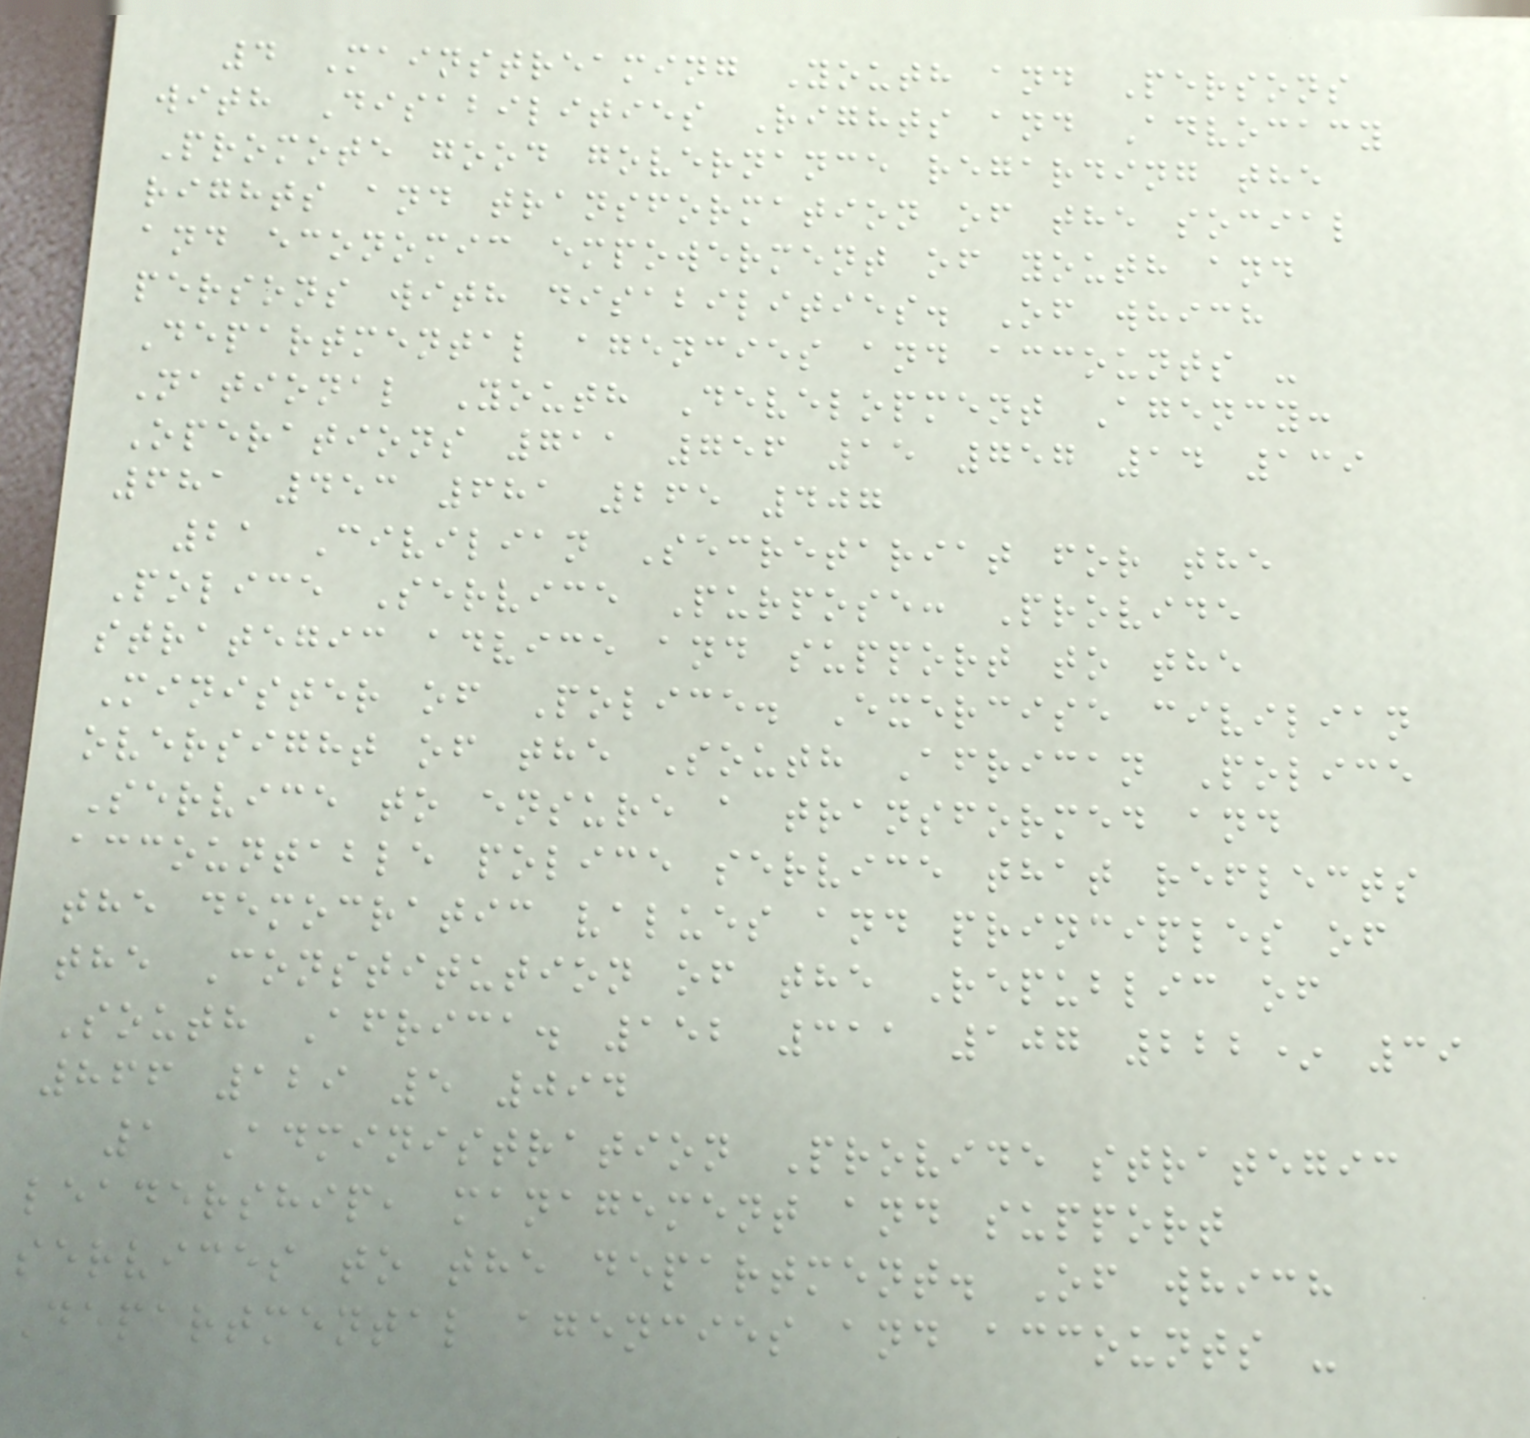4 Mainstreaming Youth and Persons
with Disabilities Rights and Advocacy
Promote good governance regarding the
rights and transformation of the social
and economic empowerment of youth and
persons with disabilities. Of which
Departmental agencies and accounts -
National Youth Development Agency:
Operations 711 756 15 757 14 139
681 453 681 265 407
21 Civilian Secretariat for the
Police Service Purpose: Provide
strategic advice and support to the
Minister of Police. Exercise civilian
oversight of the South African Police
Service to ensure a transformed and
accountable police service that reflects
the democratic values and principles of
the Constitution of the Republic of
South Africa. 152 311 107 222* 39
866 129 5 094
1 Administration Provide strategic
leadership, management and support
services to the department. Of which
Departmental agencies and accounts -
